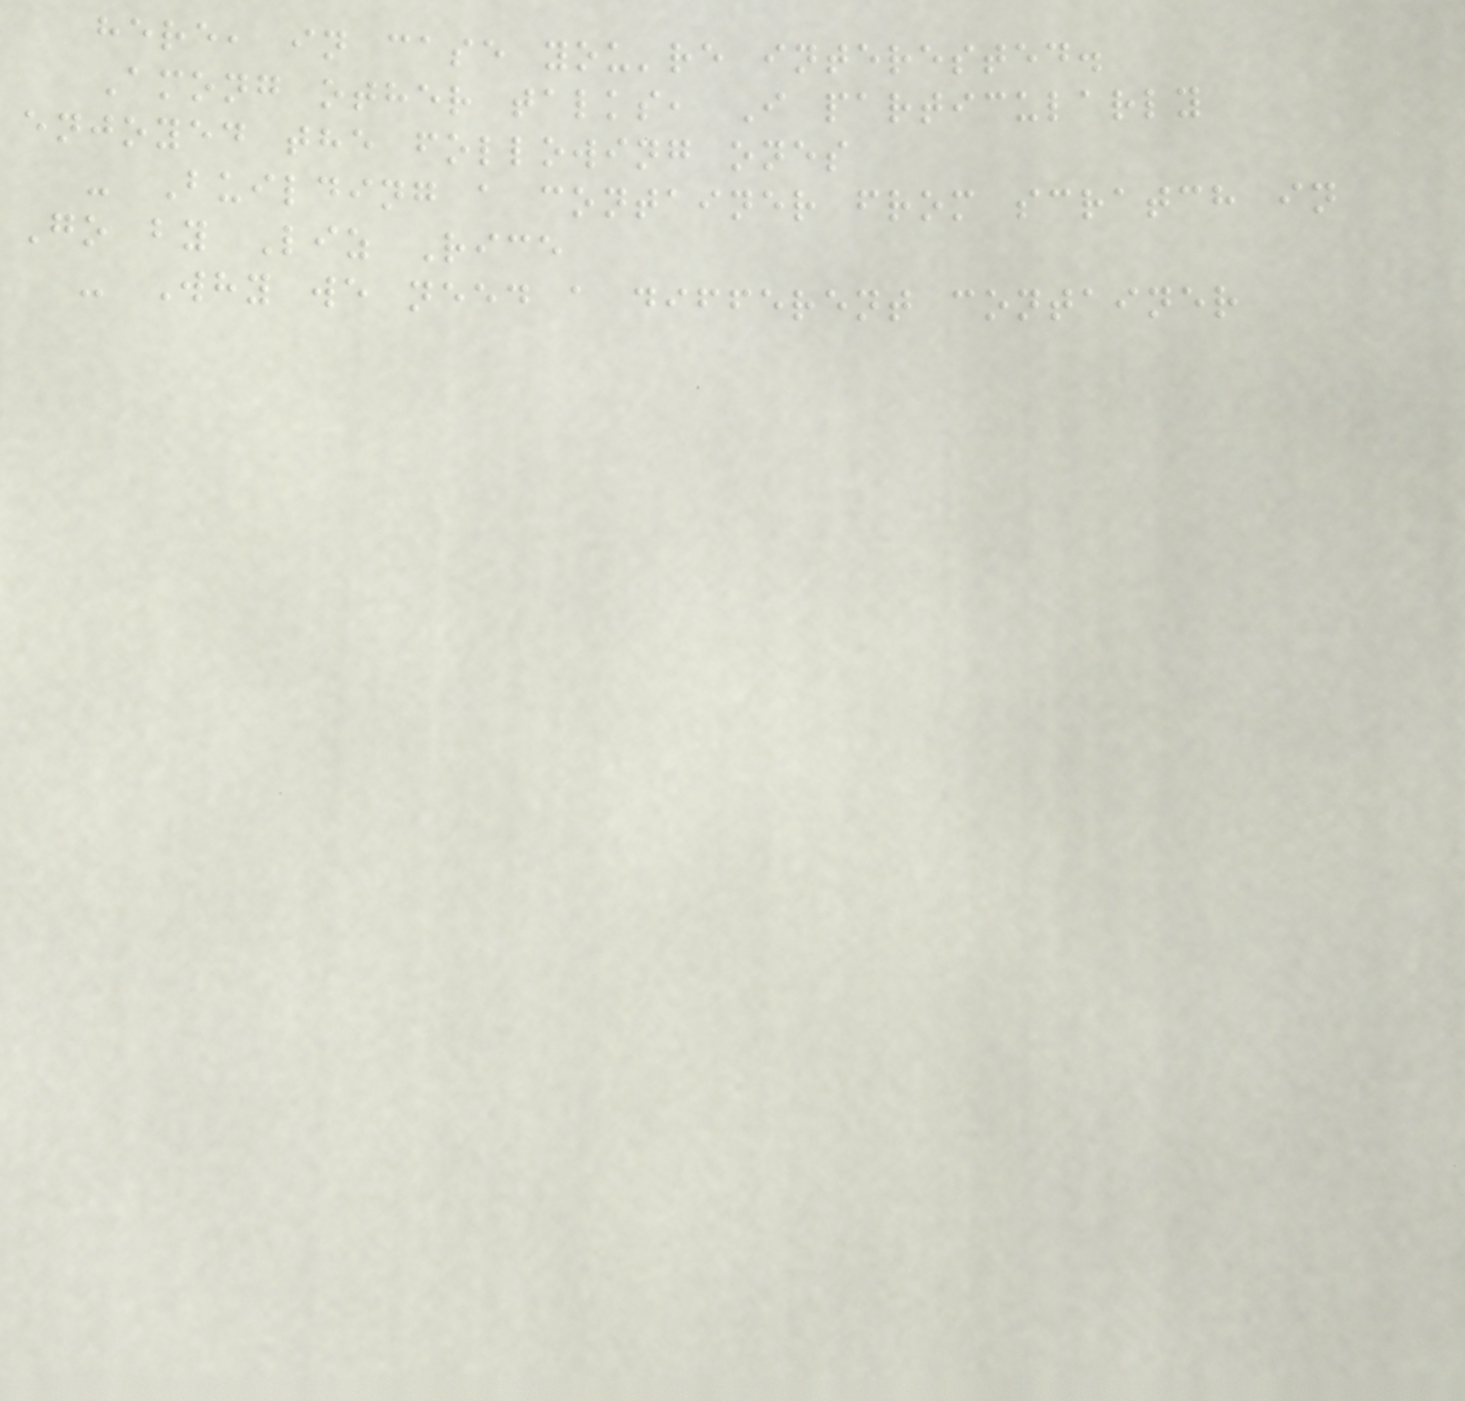here, in case you're interested.
Among other talks, I particularly
enjoyed the following ones
- Building a container from scratch in
Go by Liz Rice
- Why we need a different container
